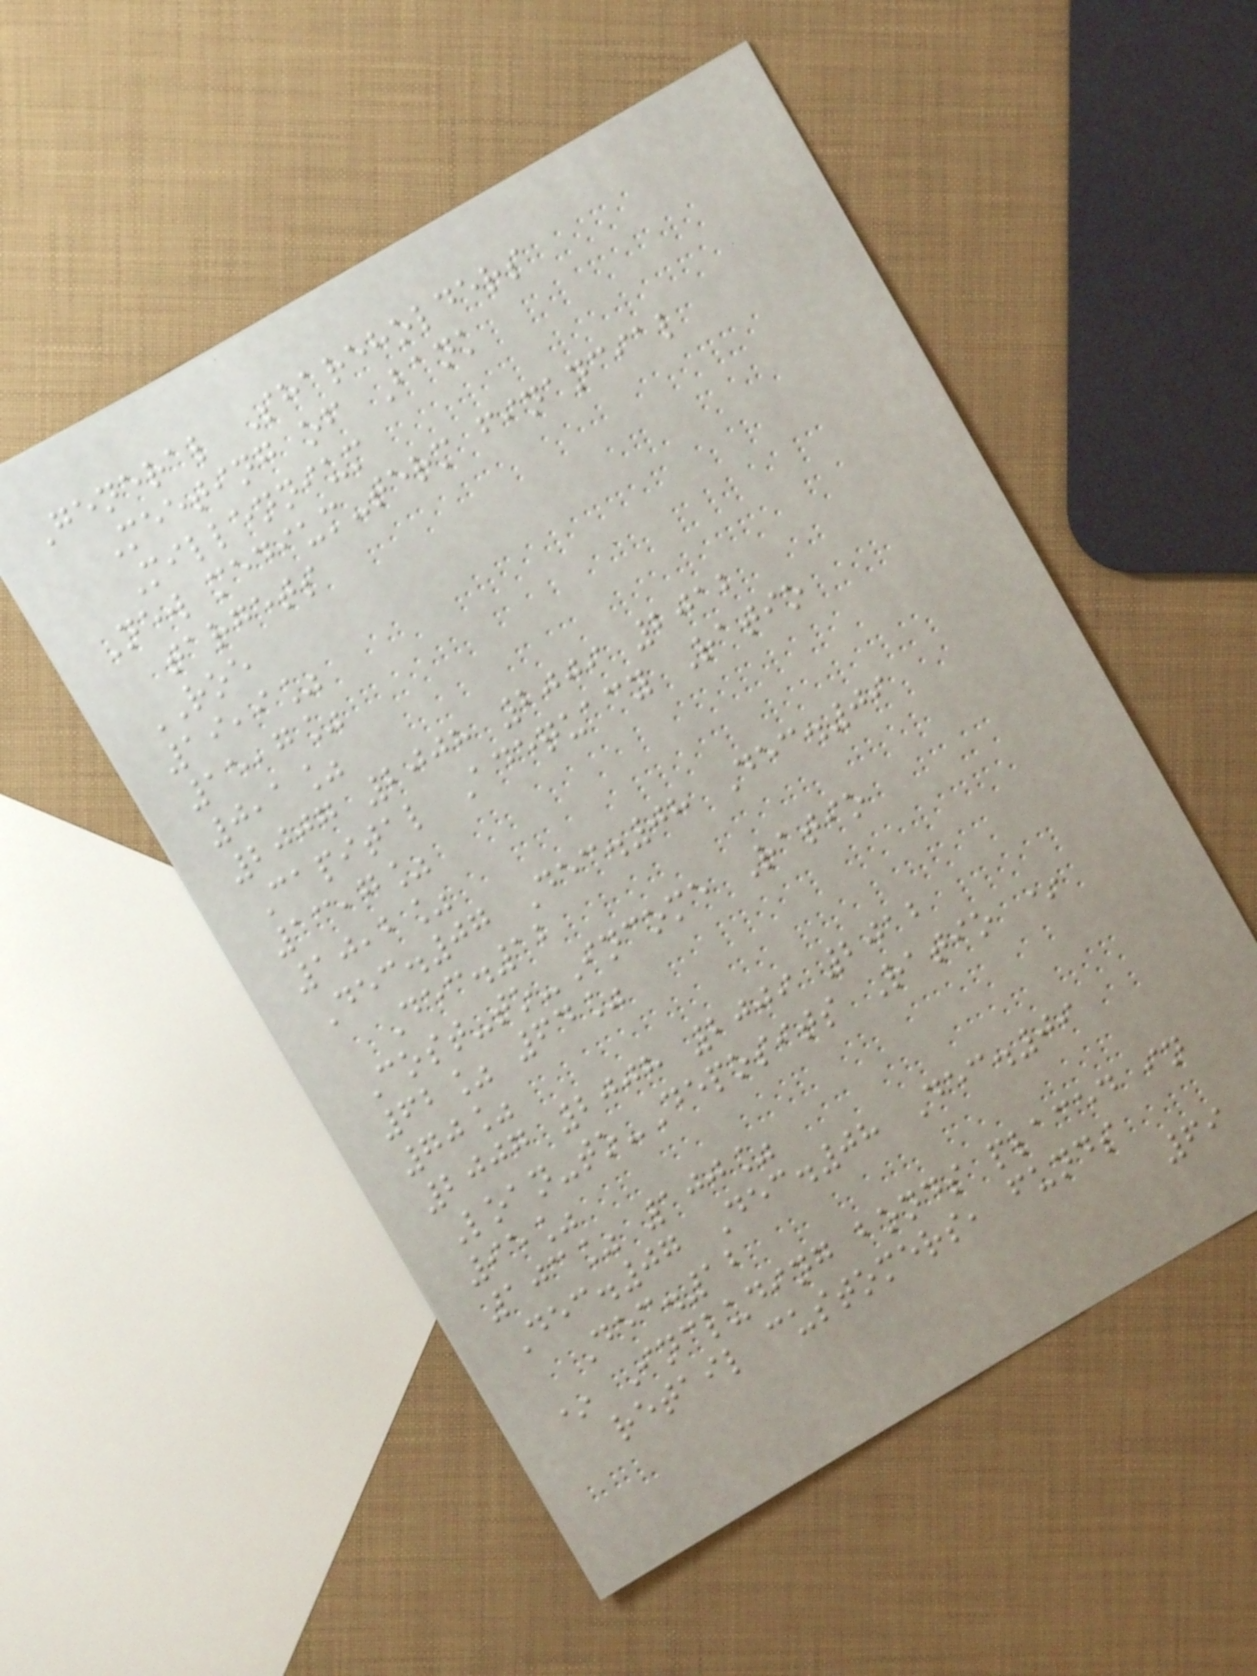General Shareholders
Meeting of Bank
Millennium
New medium-term financial
targets
ROE
19,9%
15,7%
0,1%
2007 2008 2009 2012
Capital Adequacy Ratio
13,7%
10,2%
Dec.07 Dec.08 Dec.09
Dec.12
Cost-to-Income Ratio
62% 64%
70%
2007 2008 2009 2012
Loan-to-Deposits Ratio *
95%
103% 100%
Dec.07 Dec.08 Dec.09
Dec.12
* Including bonds placed in
retail customers, funds
69
